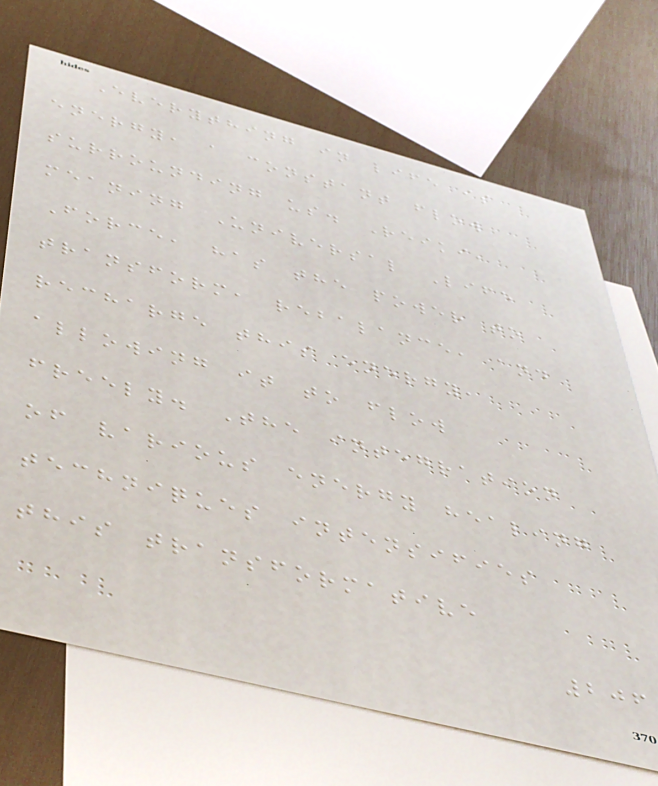Everything in life is
energy, a constant flow
surrounding us. Reiki,
meaning Universal Life
Force, has the power to
transform, rebalance, and
recharge this energy,
allowing it to flow
freely. The integration
of various energy healing
techniques intensifies
this transformative
206
